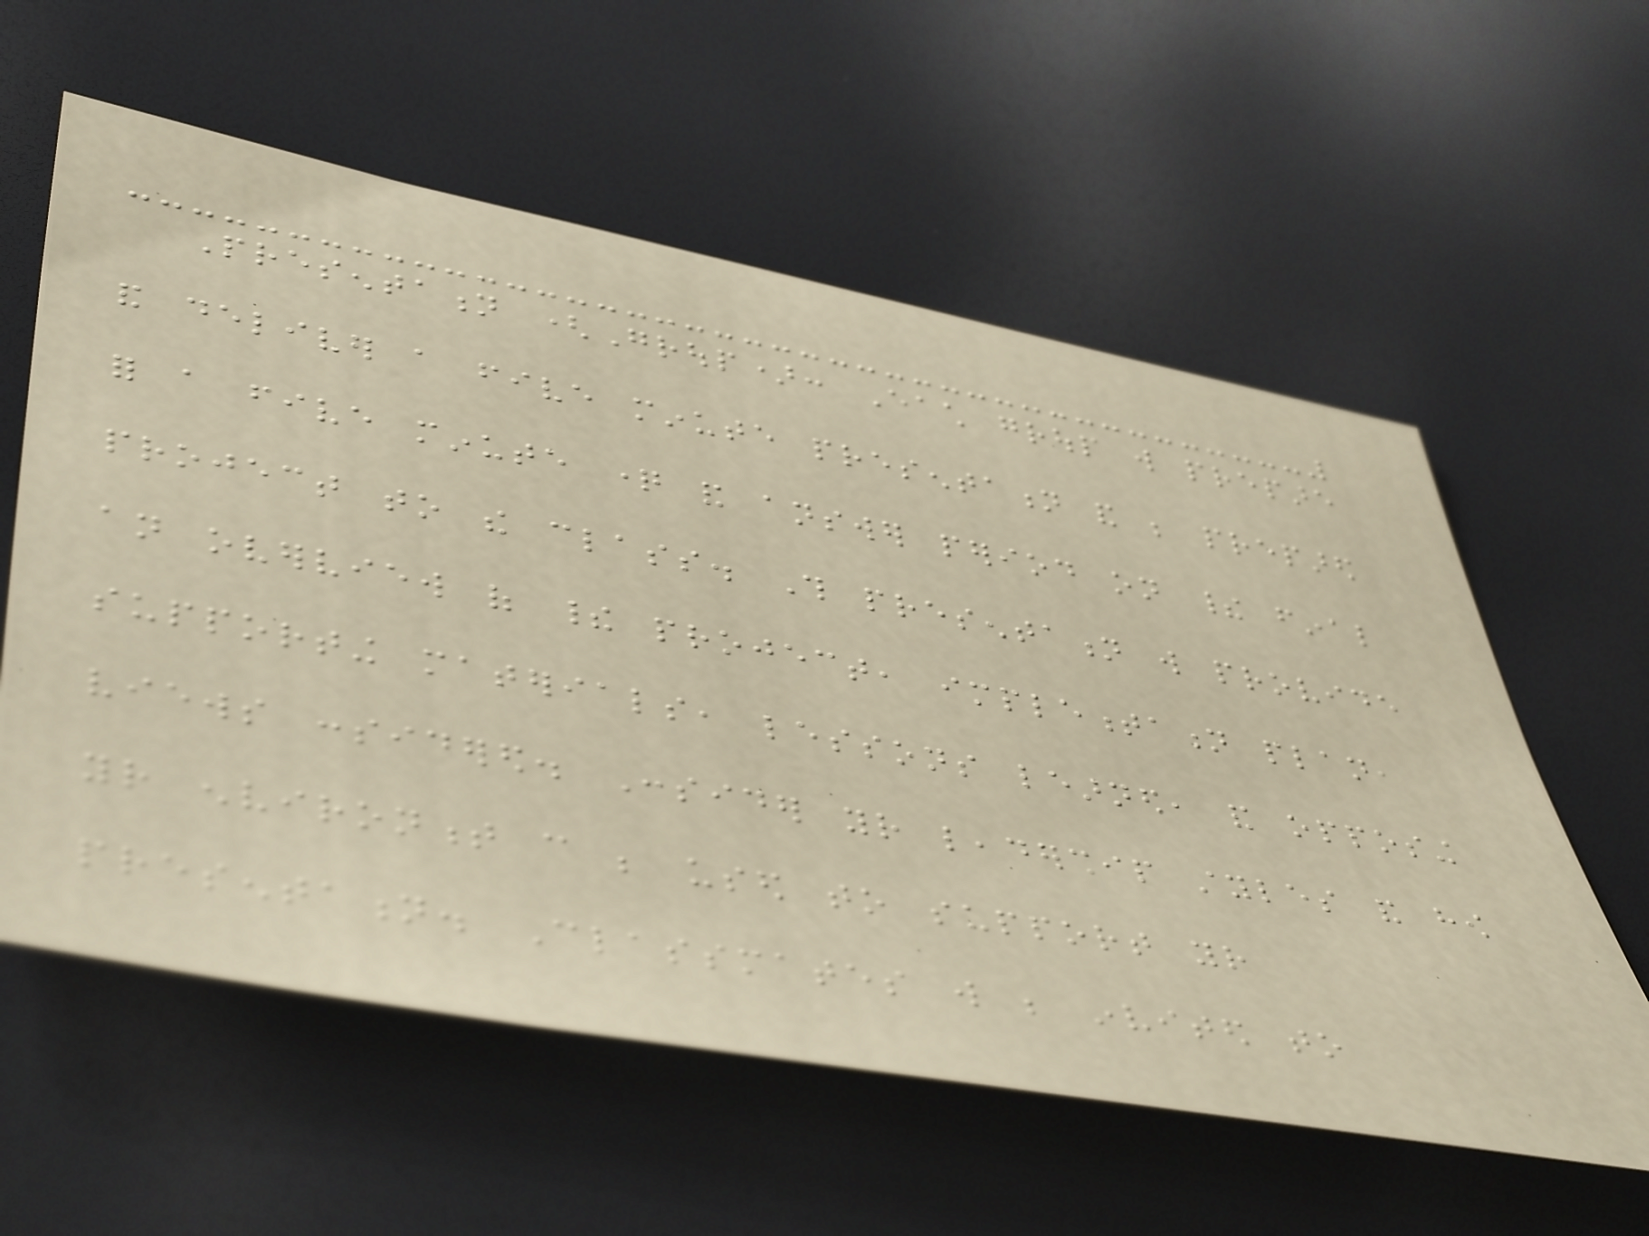Presentation (Group): Each group will prepare
and deliver a five minute presentation and be prepared
for a five minute question and answer period on their final
project to the class. This presentation will provide
an overview of their project, implementation plan,
supporting materials, lessons learned, and opposing
views considered. Consider your leadership styles and how
your environment can be used to support your
presentation. Classmates will be invited to
